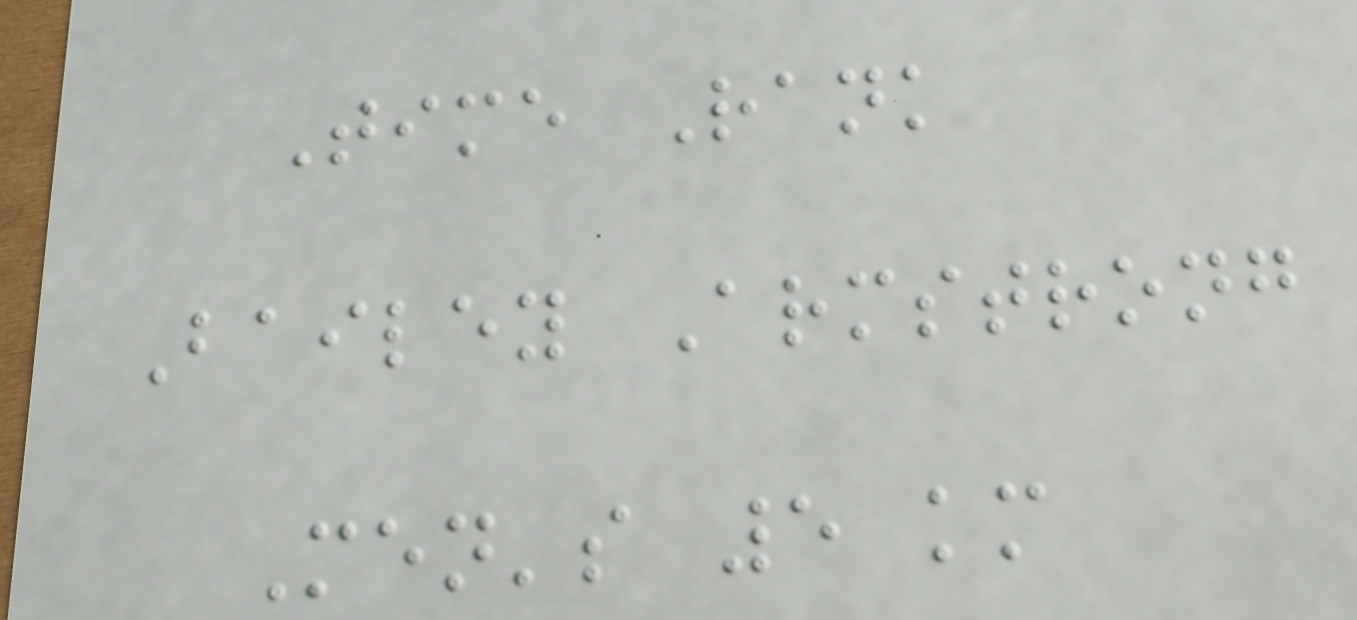Time Rank
Bailey Armstrong
Men's 5 km
